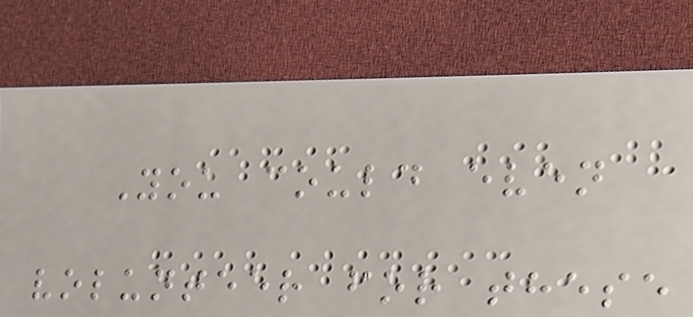You could even
volunteer for these
